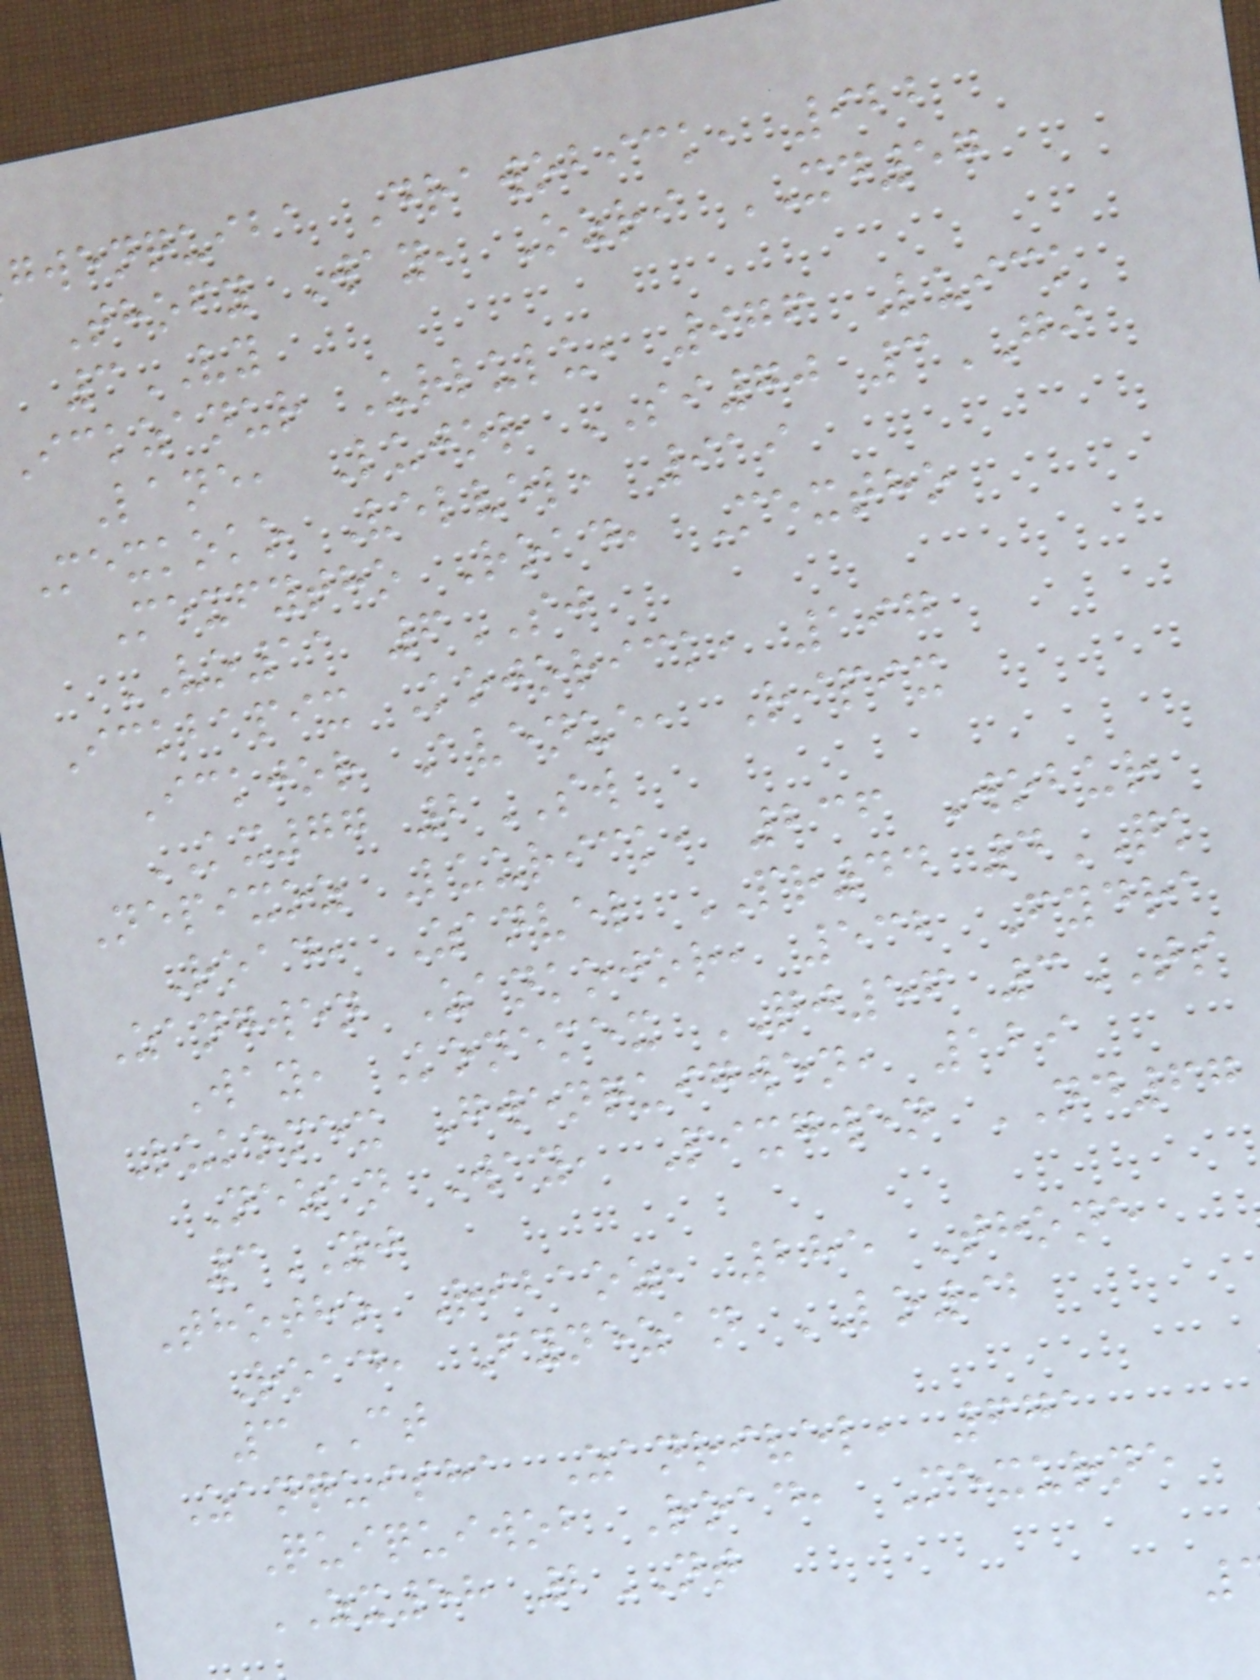gwenquiba Drawobick, 922
Thofy Way, Ozri XD57
3VY
Ickzanur Urlulu, 976 Luick
Lane, Lujor SI70 3GI
Mexkoko Velvel, 919
Mexfytho Road, Mextho
VO11 6SJ
Ickbapix Kojorick, 197
Ickjor Avenue, Ripix
KX77 2SW
Nepixoz Luurick, 236 Wobur
Road, Zanvel PR44 4QK
Zangwen Zankojor, 532 Fydra
Way, Konemex QJ56 3TS
Lukomex Gwenquigwen, 129
Nezan Way, Pixgwen ND67
3YJ
Thotho Ribaoz, 285 Thone
Road, Fynezan LO92
3CT
Zanquisha Zanrivel, 671
Quiquiwob Road, Mexurne
ZX58 2NT
